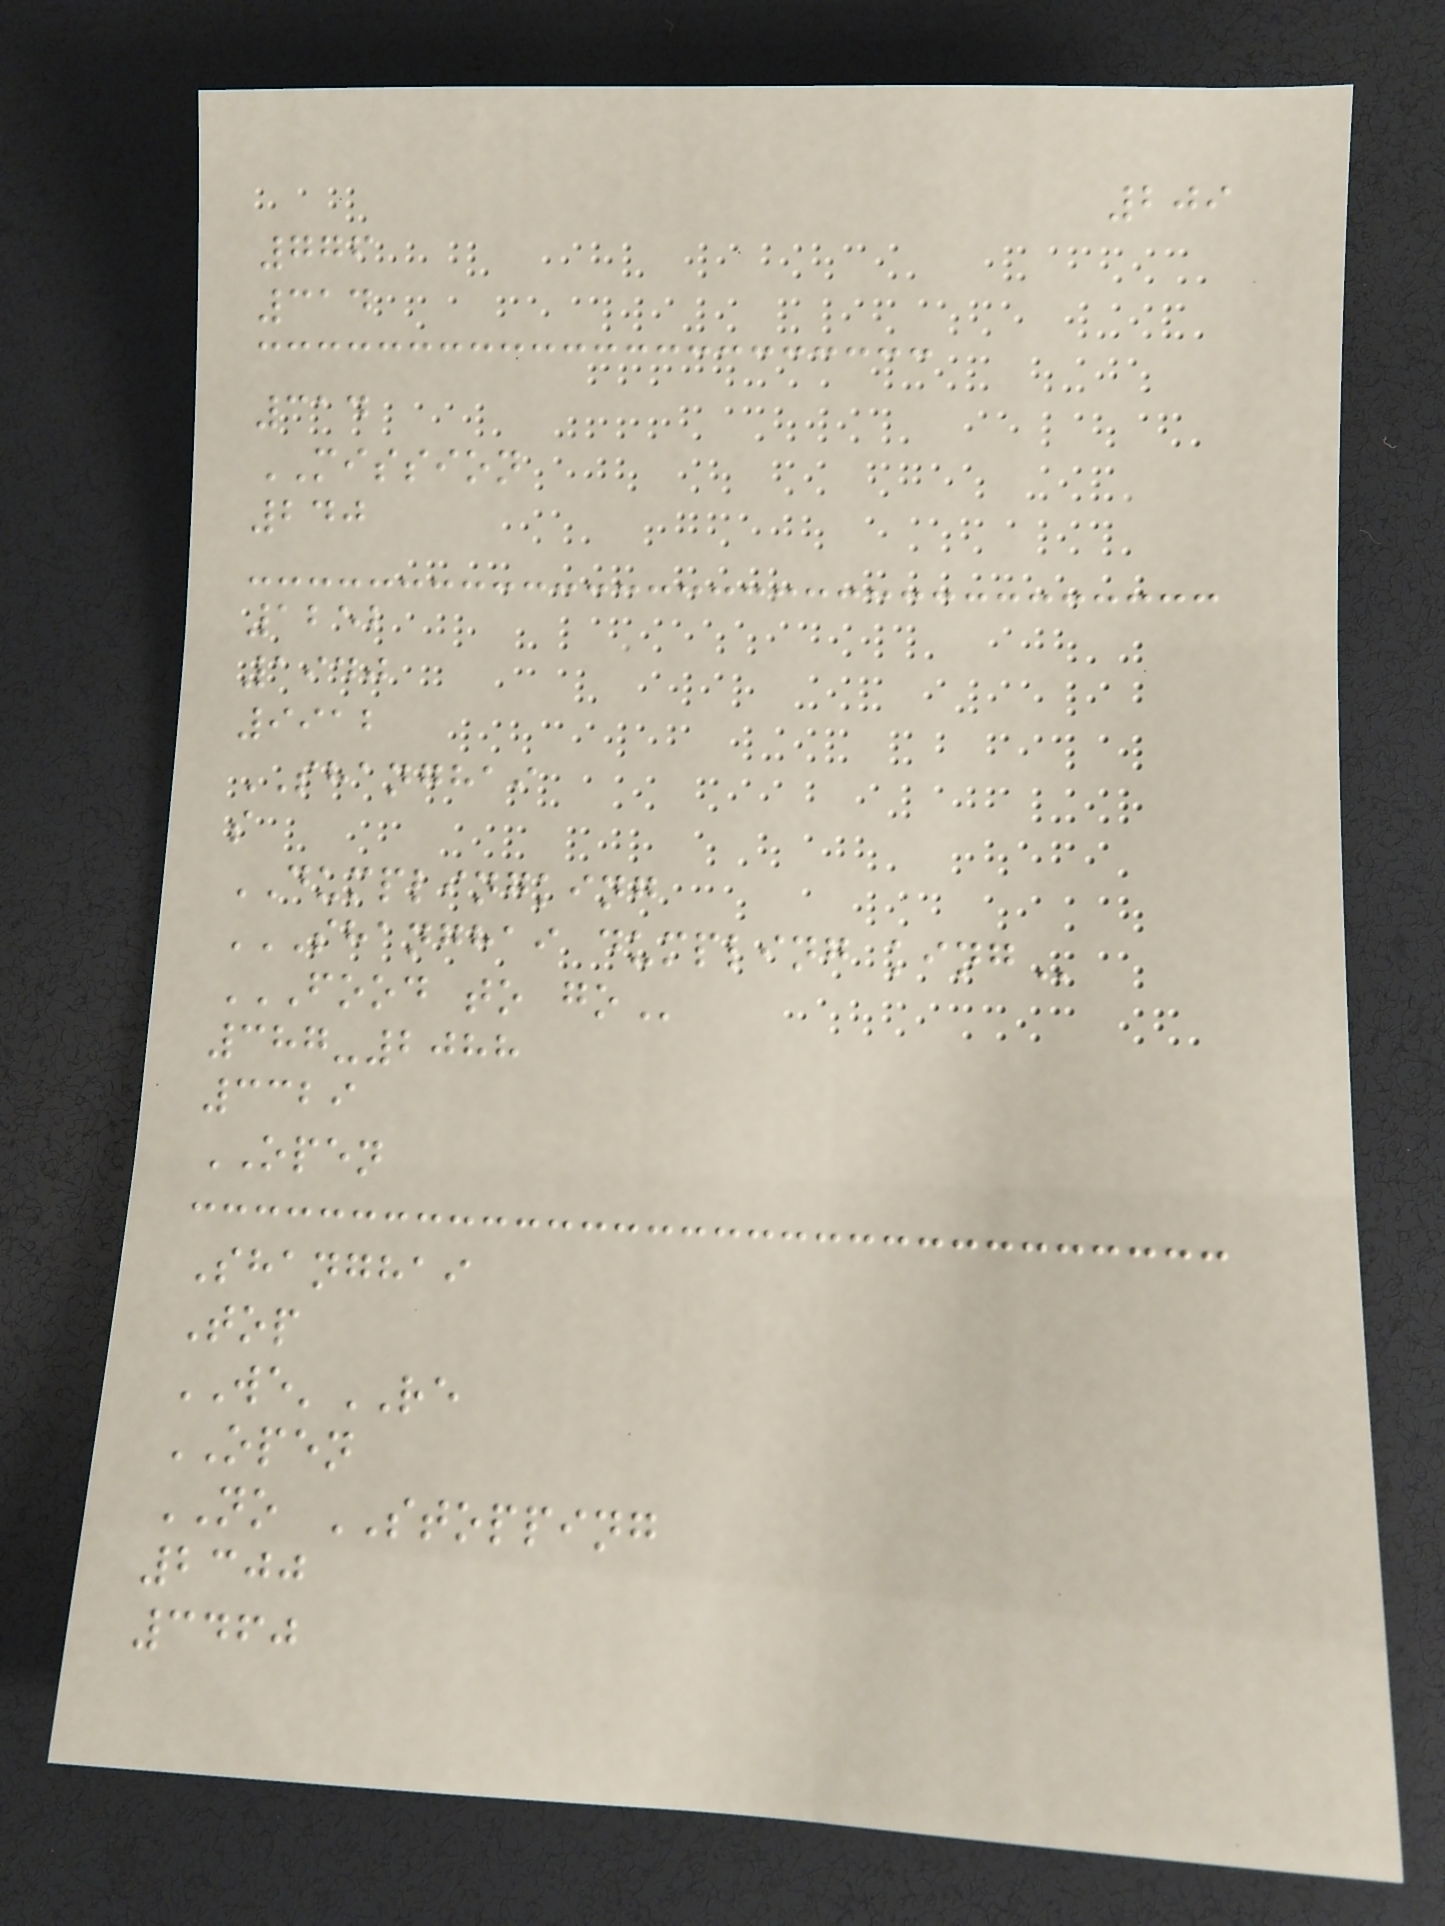209
776
314
314
MISSION
240
1252
1940
9912
SHANGHAI
s
DUMPLINGKING
SHANGHAI DUMPLING KING
FOOD TO GO
387-2088
3329
OPEN
Shanghai
Top
WE'RE
OPEN
NO STOPPING
2300
3460
